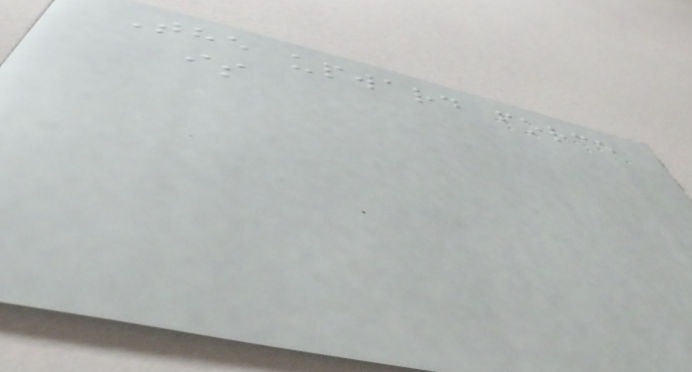The upward force
is
